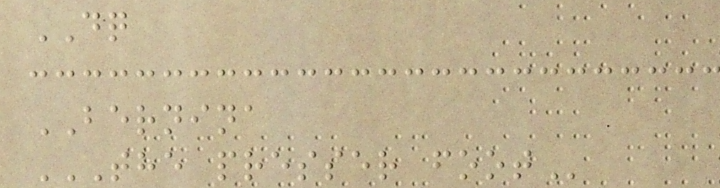DQ
BERNINA
THE PRESSER FOOT
